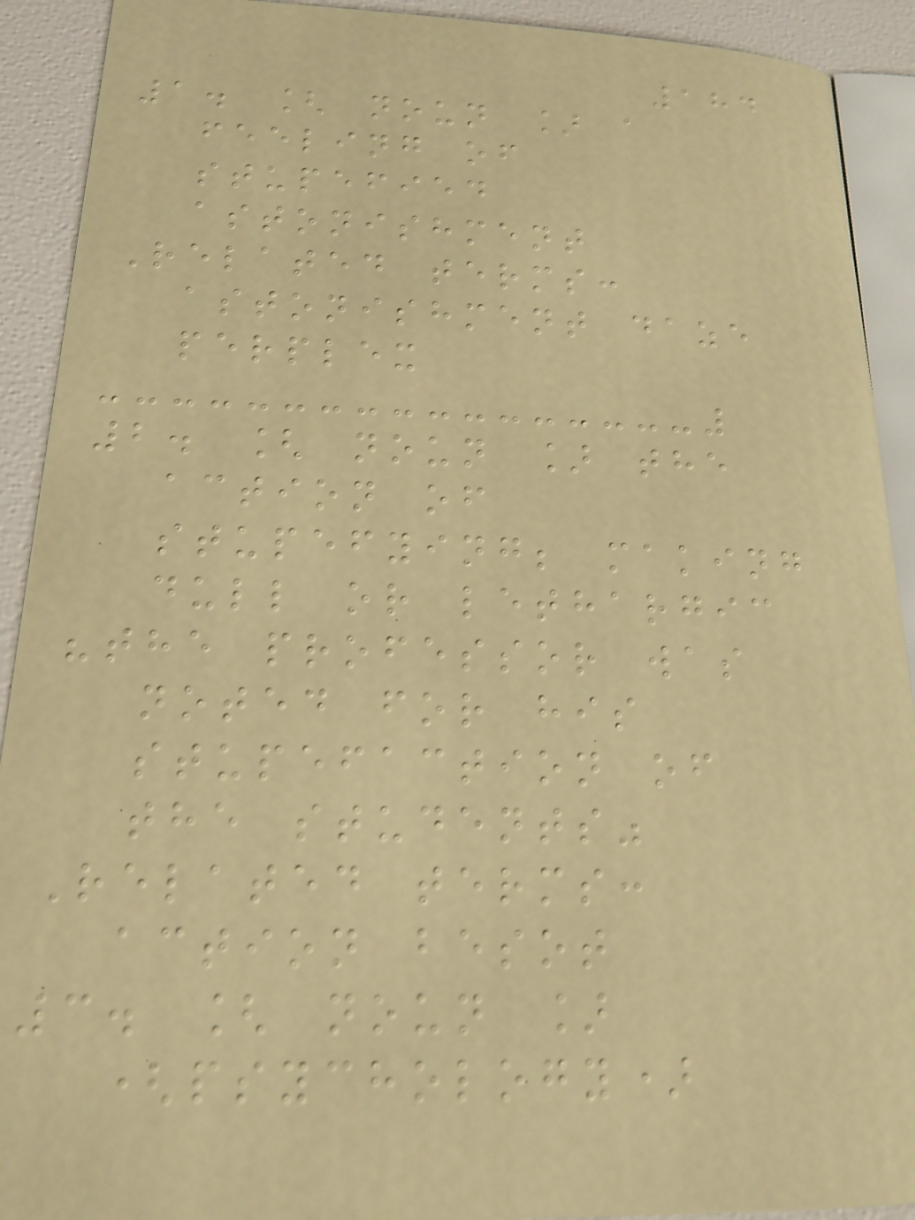184
1. [ noun ] a
feeling of
stupefied
astonishment
Related terms:
astonishment daze
perplex
2. [ noun ] the
action of
stupefying; making
dull or lethargic
"the professor was
noted for his
stupefaction of
the students"
Related terms:
action besot
3. [ noun ]
(psychology)
